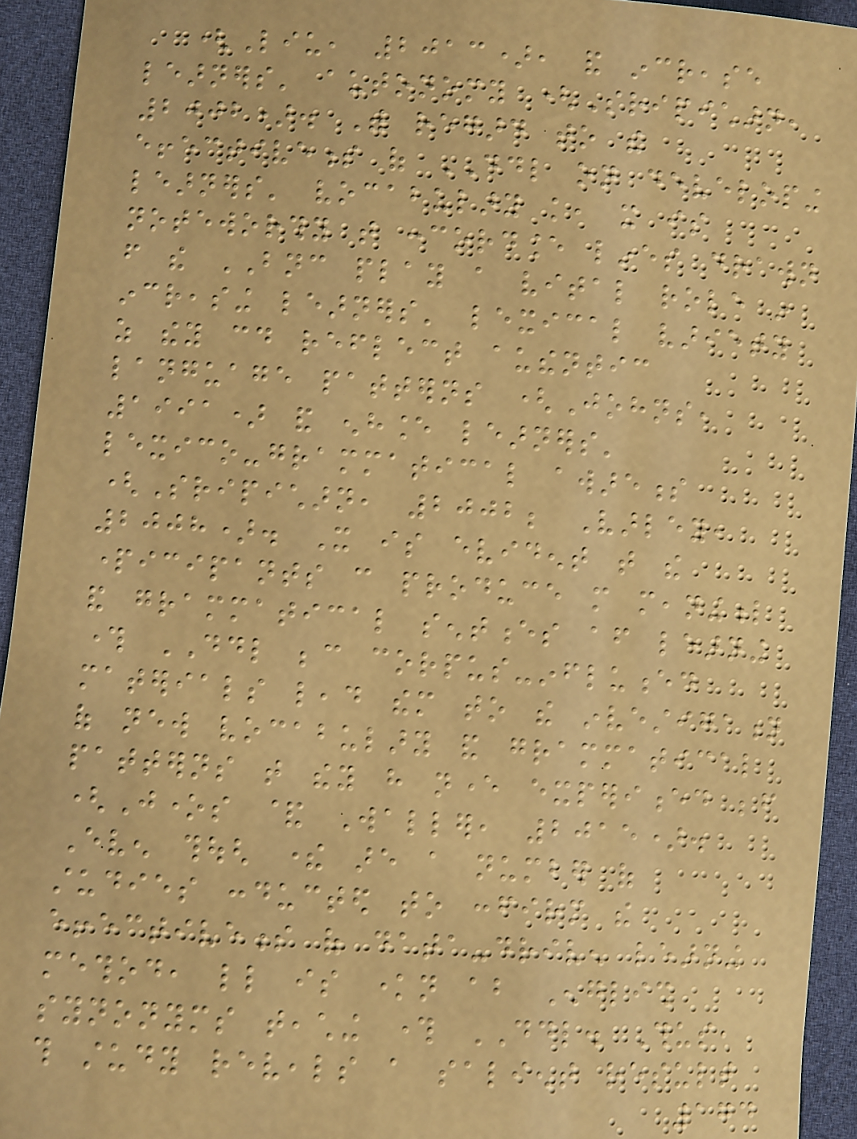(Liu, 2013), and increase
learners' autonomy (Sripicharn,
2002). With regard to the
effectiveness of DDL on developing
learners' vocabulary knowledge, it is
noteworthy that concordance lines drawn
from the BNC play a vital role in
increasing learners' lexical variety
as they could reflect authentic
language patterns (Johns,
1991) and enhance learners'
lexico-grammatical awareness
(Sripicharn, 2002; Varley,
2008). It is evident that the
participants can produce more meaningful
and grammatical sentences after learning
through DDL because corpus-influenced
materials lead them to the investigation
of new vocabulary and grammatical
patterns that they have never experienced before
(Jones & Waller, 2015).
Even though there are a number of
studies conducted to confirm the
effectiveness of data-driven learning
method, little is known about English
synonyms teaching through DDL. Thus,
this study reveals a salient result
174
